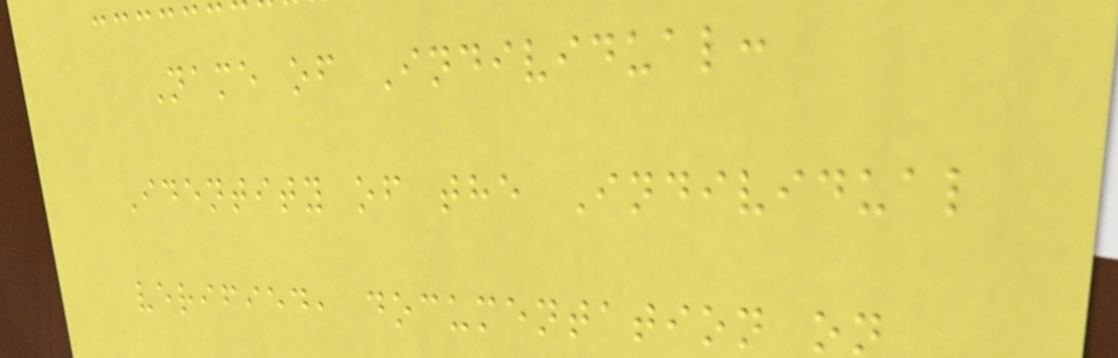Name of Individual:
Identity of the Individual
verified, documentation on
